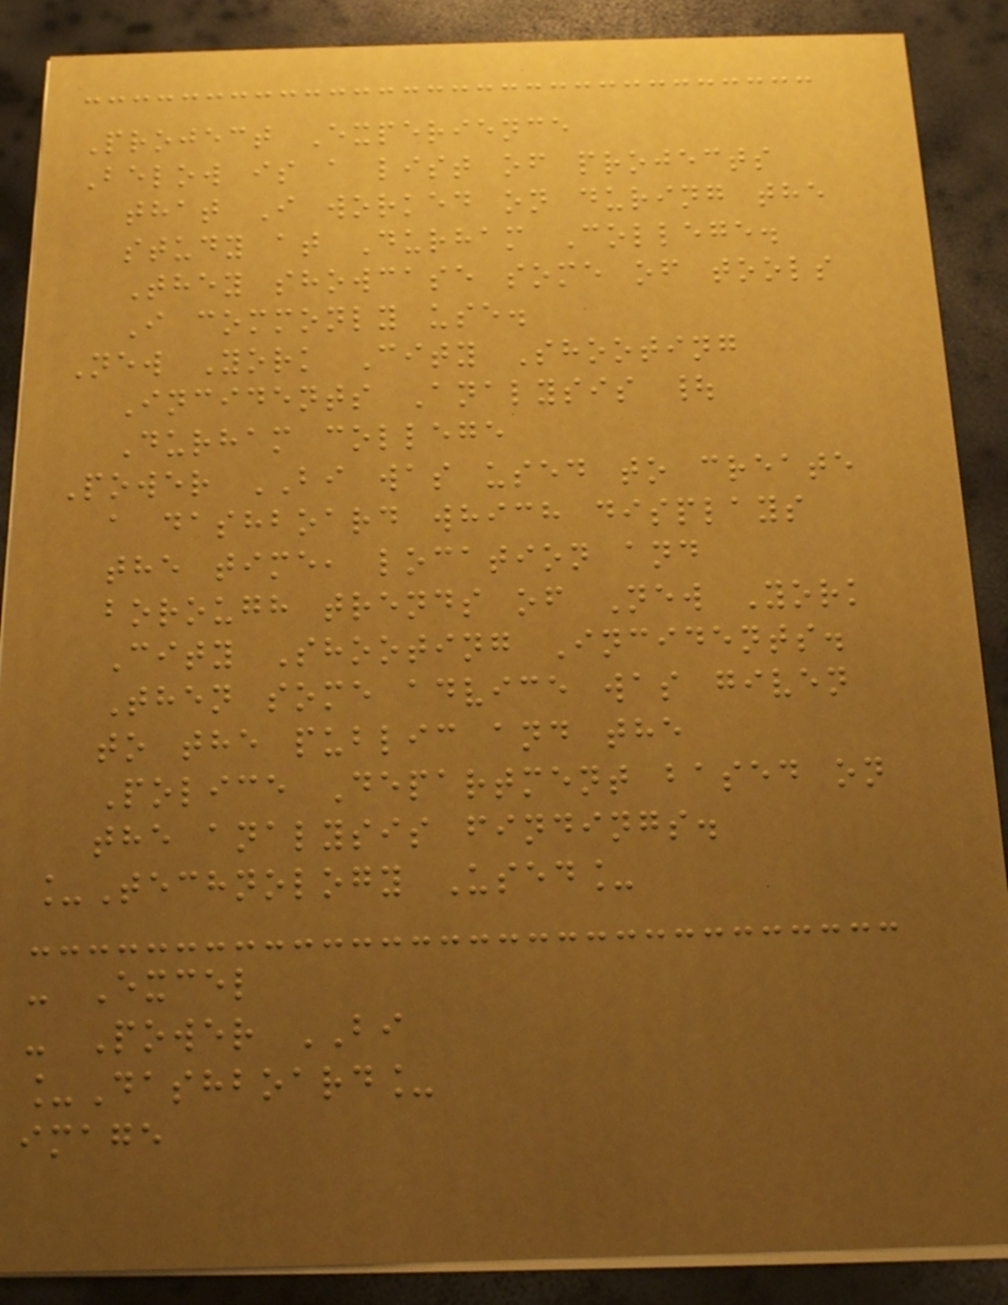Project Experience
Below is a list of projects
that I worked on during the
study at Durham College.
They showcase some of tools
I commonly use.
New York City Shooting
Incidents Analysis |
Durham college
Power BI was used to create
a dashboard which displays
the time, location and
borough trends of New York
City Shooting Incidents.
Then some advice was given
to the public and the
Police Department based on
the analysis findings.
_Technology Used_
- Excel
- Power BI
_Dashboard_
image
